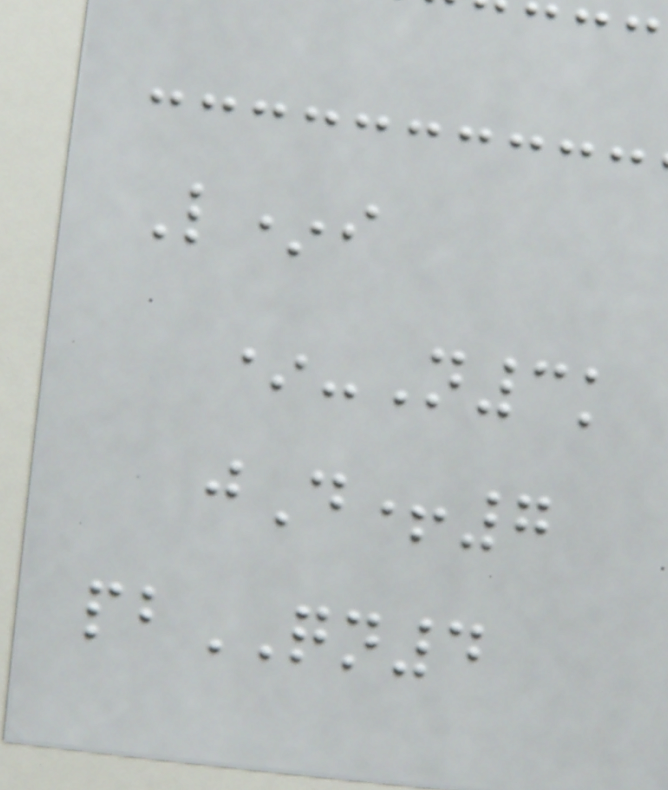L*i
*-N3k
jD+7
pbQN4
